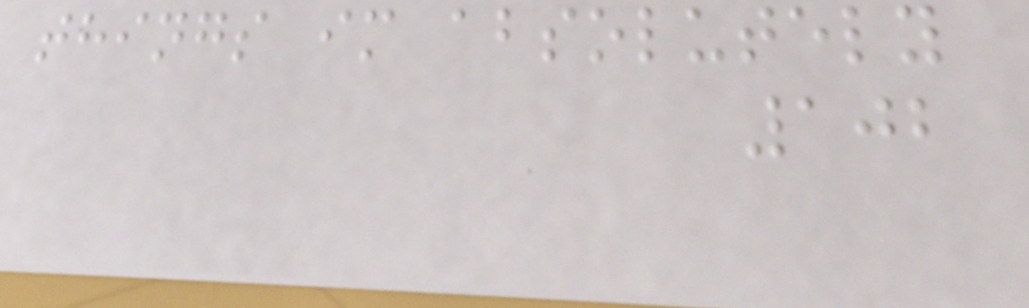things im absolutely
102
